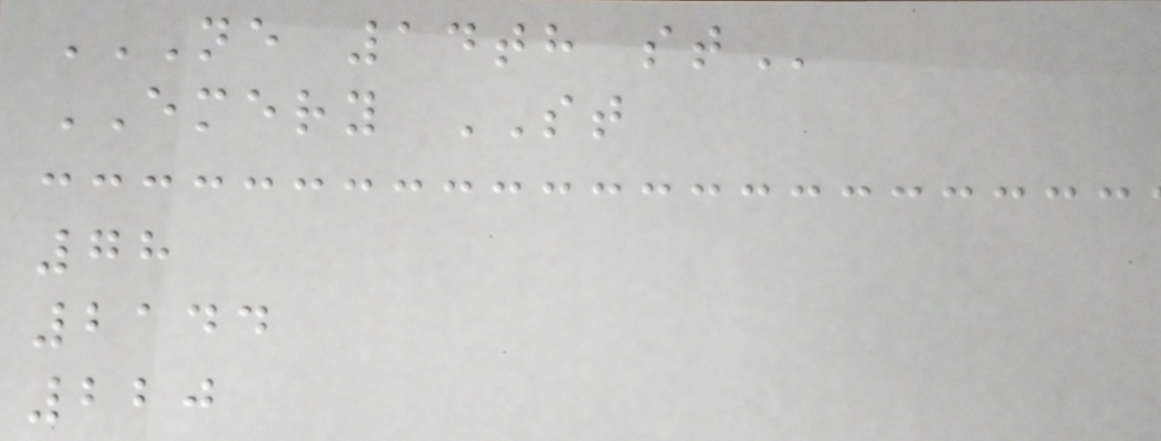NE 14TH ST
EMERY ST
78
2144
220
